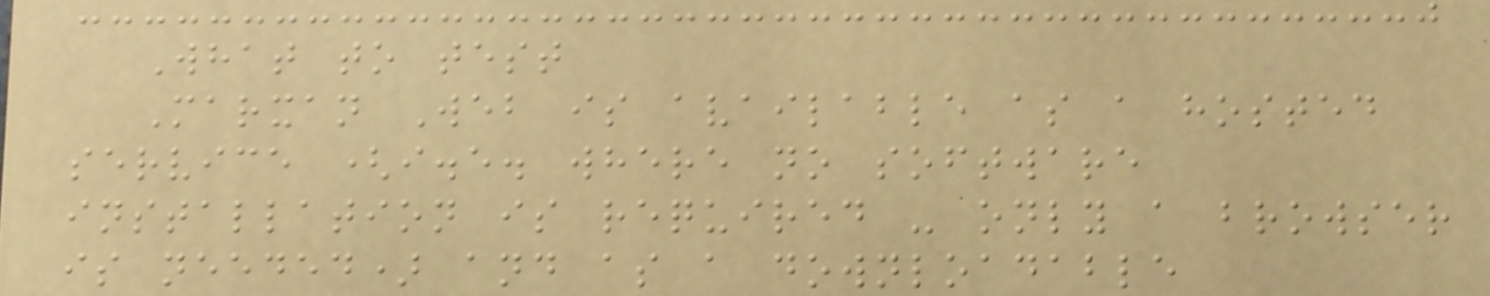What to test
Marxan Web is available as a hosted
service (i.e. where no software
installation is required - only a browser
is needed) and as a downloadable
